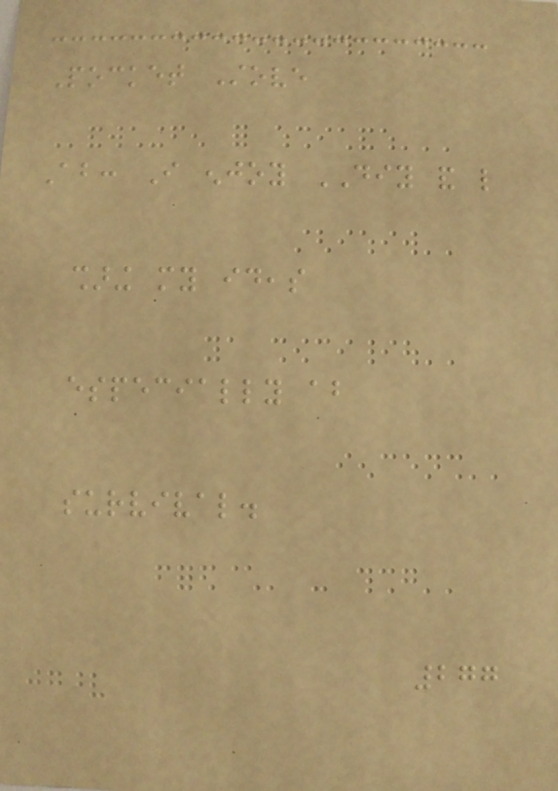Pocket Stove
About: I enjoy DIY and like
sharing my ideas
especially about
survival.
277
